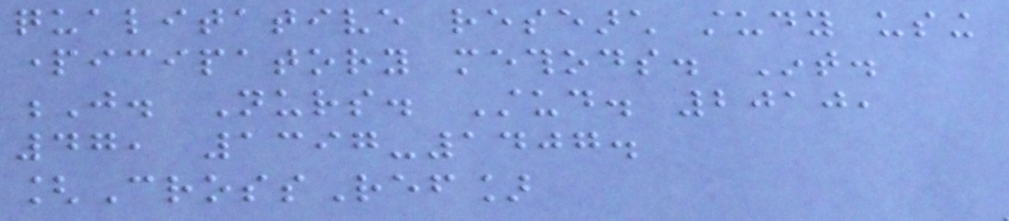qualitative research study using
participatory methods. Int.
J. Nurs. Stud. 2010,
47, 1397-1407.
[CrossRef]
